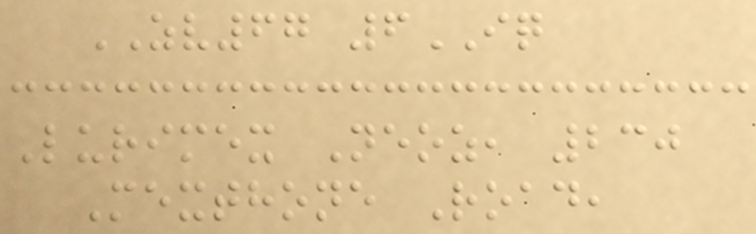ZV67 6IQ
Lurimex Neoz, 230
Mexthone Road,
